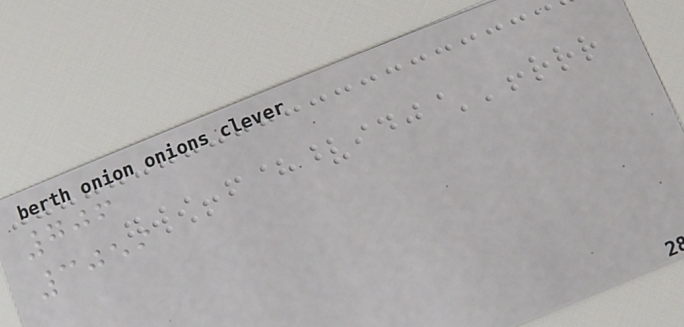706
3059
